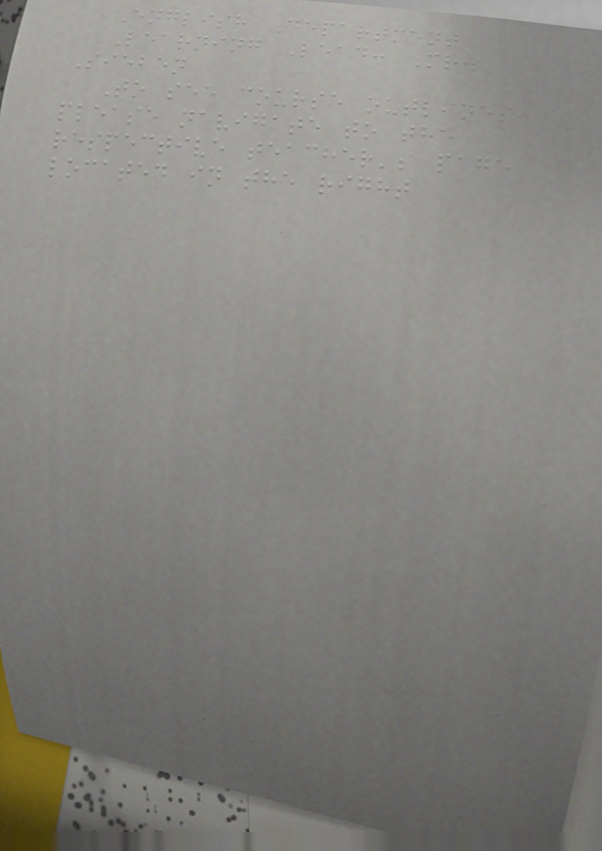English Department
Learning Lead: Mr.
Sieben
To see course outlines,
please navigate to the
respective teacher's page
located in the right
